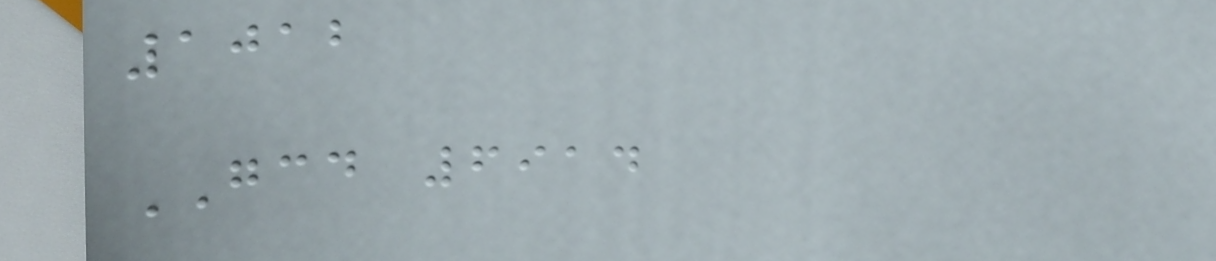1012
GCD 6914
